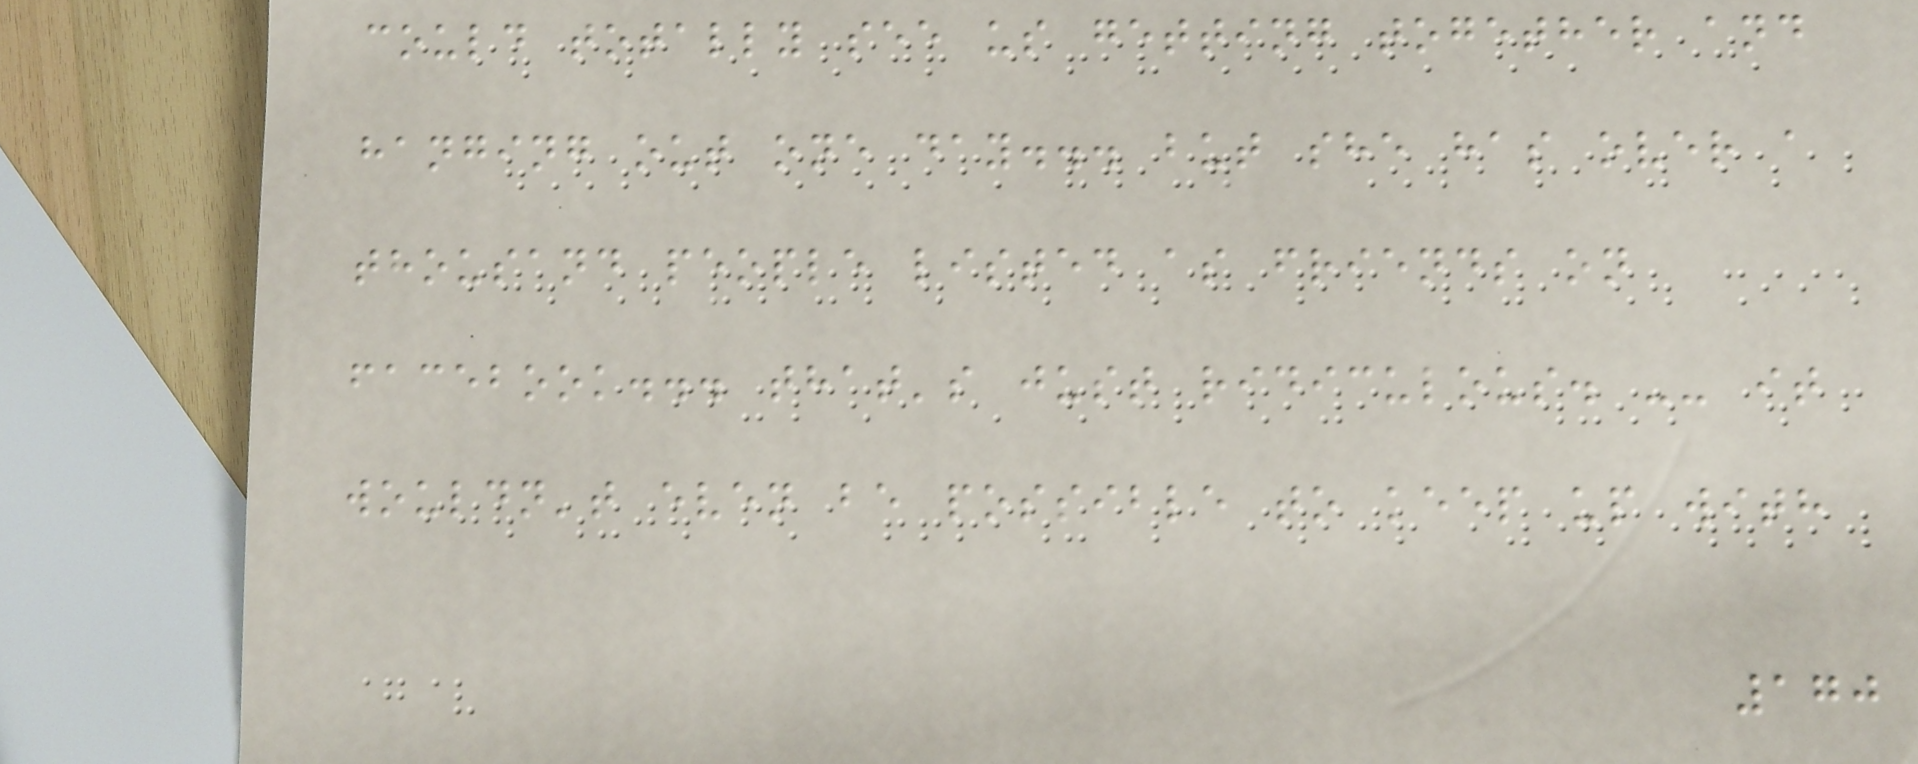could totally see us getting together and
hanging out one day... but she has over a
thousand people listed as friends on
facebook... that's just ridiculous. -- it
wouldn't even be possible to keep up with
170
